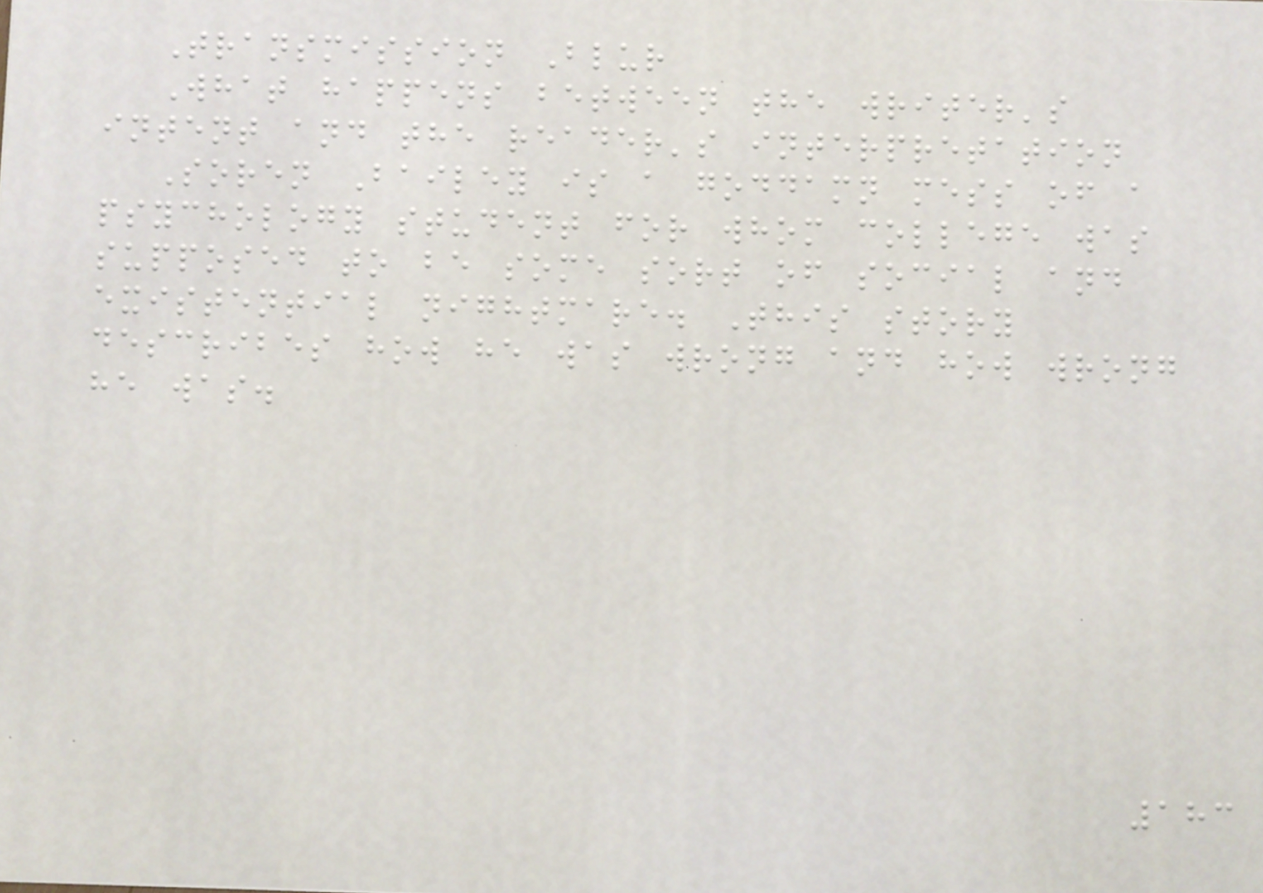Transmission Blur
What happens between the writer's
intent and the reader's interpretation
Soren Bailey is a goddamn mess of a
psychology student for whom college was
supposed to be some sort of social and
existential nightmare. This story
describes how he was wrong and how wrong
he was.
183
